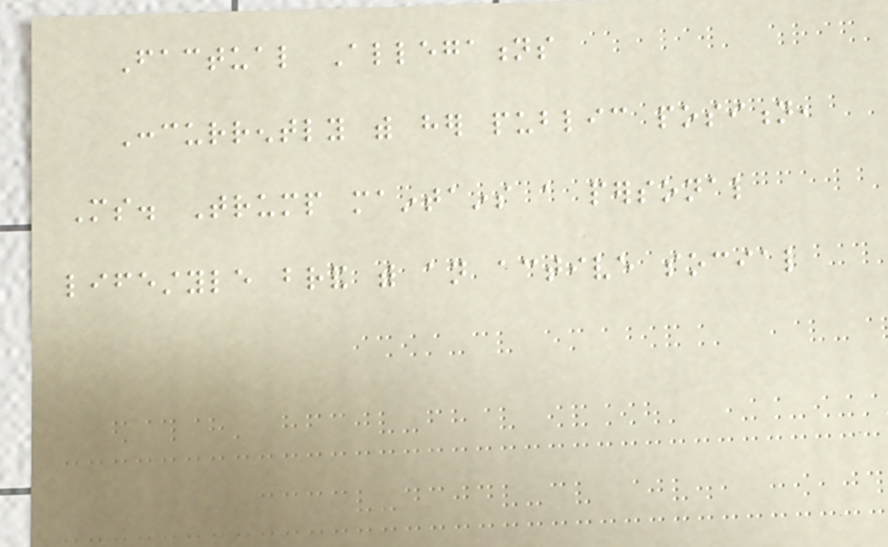Factual Allegations
Concurrently with her public position,
Ms. Trump maintains a personal
lifestyle brand with an active social
